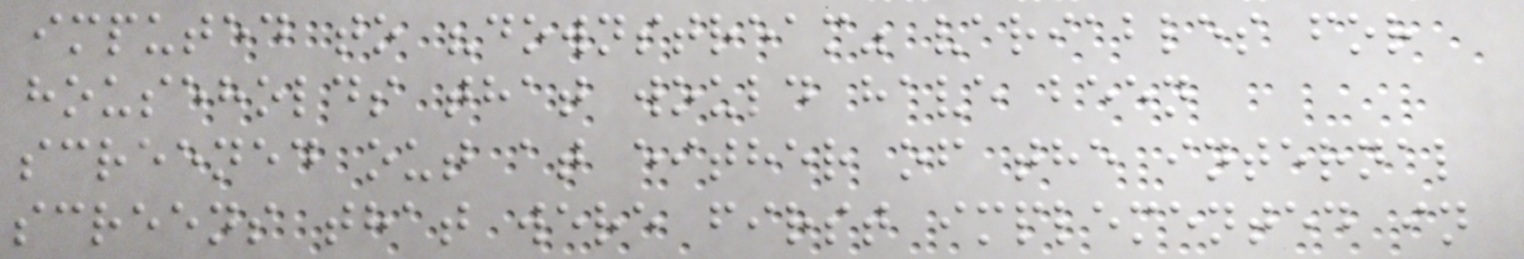imputed to "downstream" variables for
households that would have been
screened out at either of the internal
screens that were first implemented in
